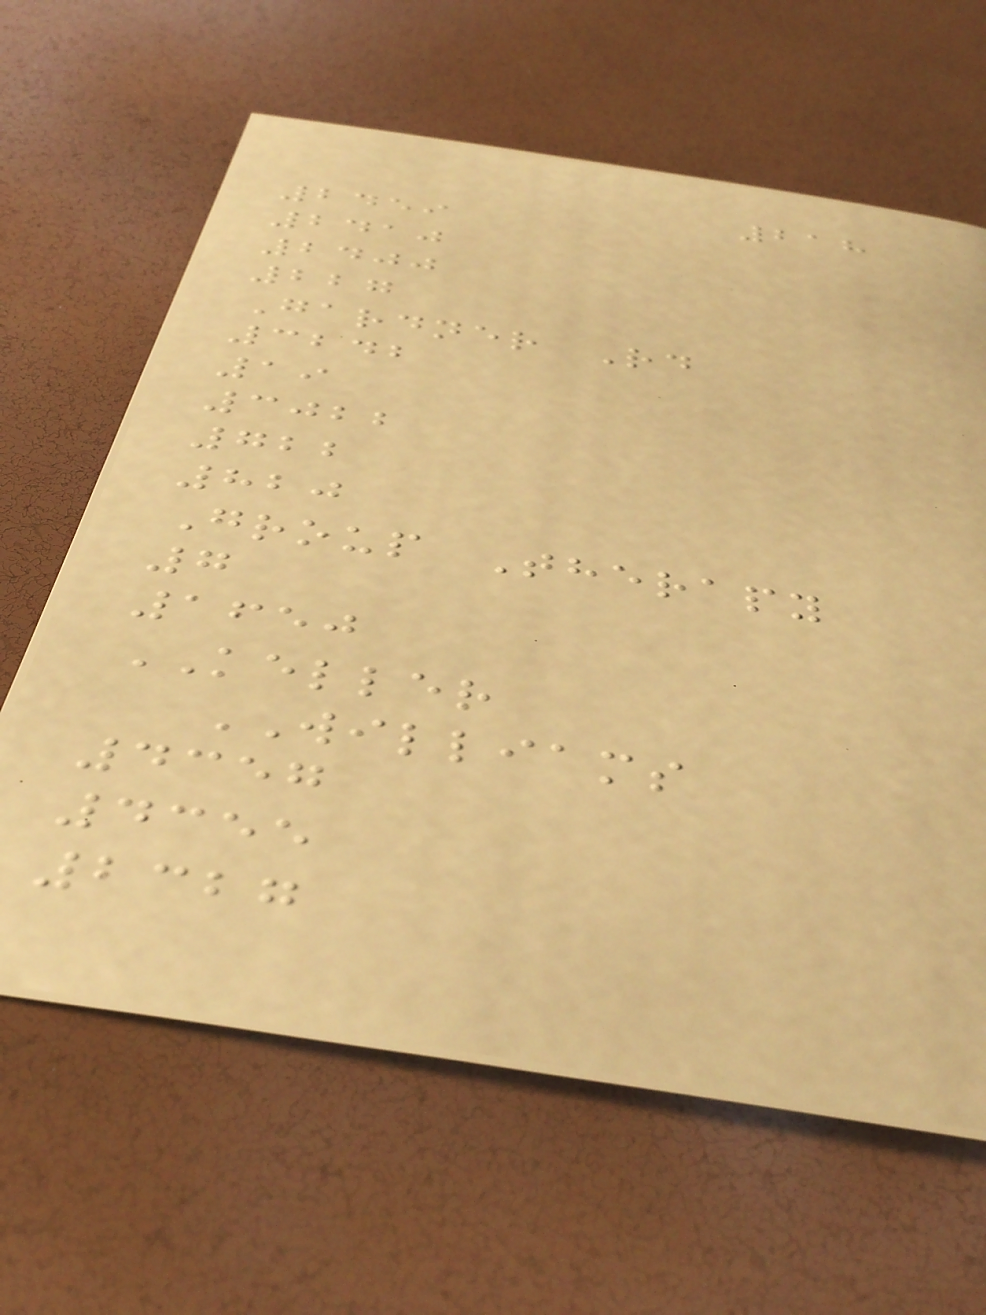218
2459
2410
2400
227
Gardner Rd
3242
19
3022
722
820
Group Therapy
7
1650
KELLER
WILLIAMS
4357
4355
2327
